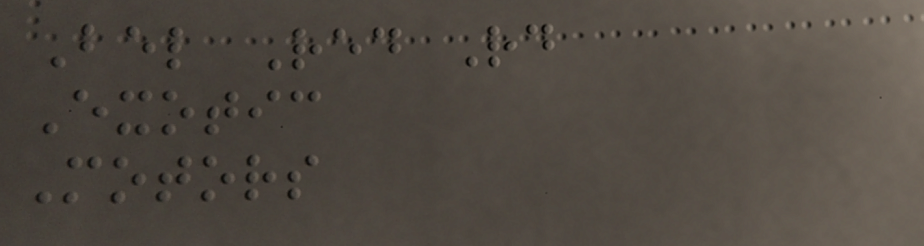Bel Red Rd
Exotic
Motors
